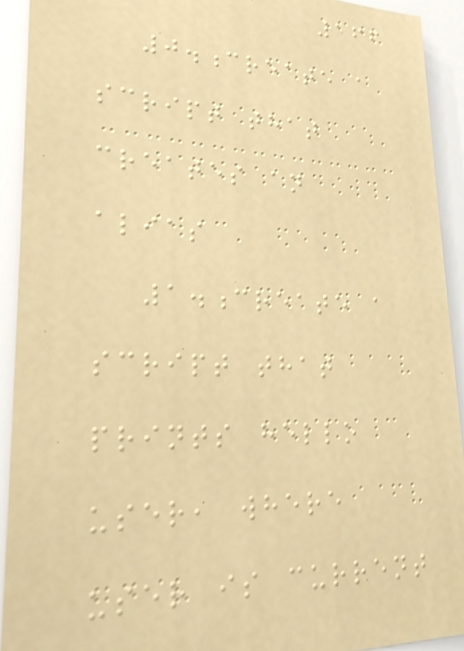166
0.create a
script that
creates an
alias
1.create a
script that
prints hello
user, where
user is current
